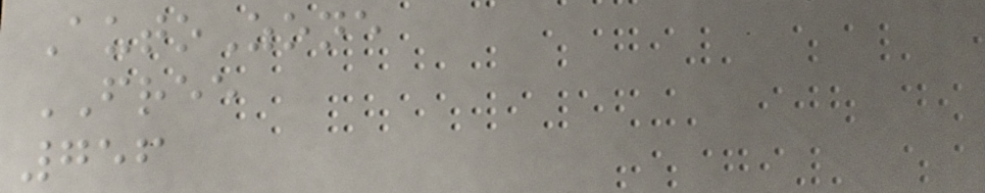AutoZone
FREE
756
